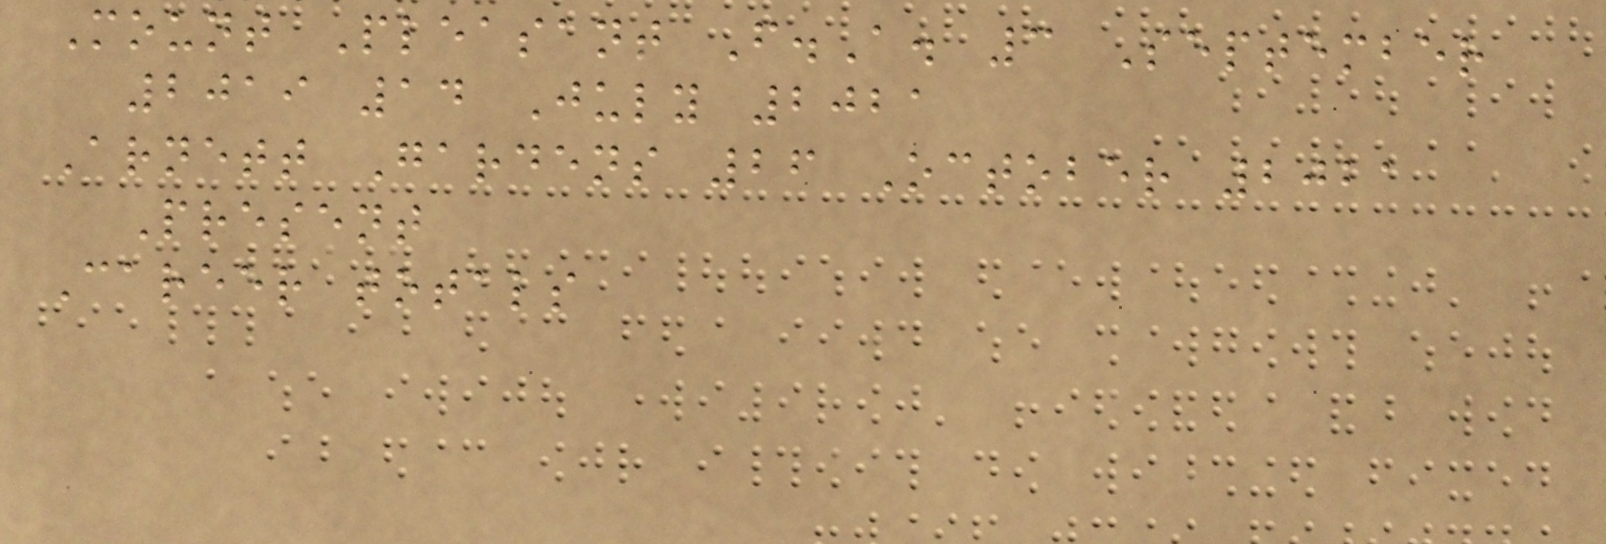Mount Pleasant F.A. 3 September
2019 14 July 2021
Arnett Gardens 26 October 2021
Present
Career totals
